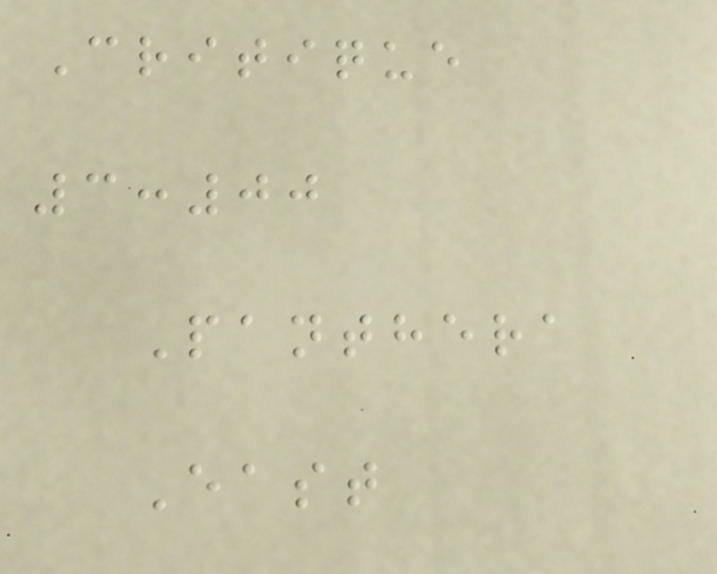Critique
3:00
Panthera
East
